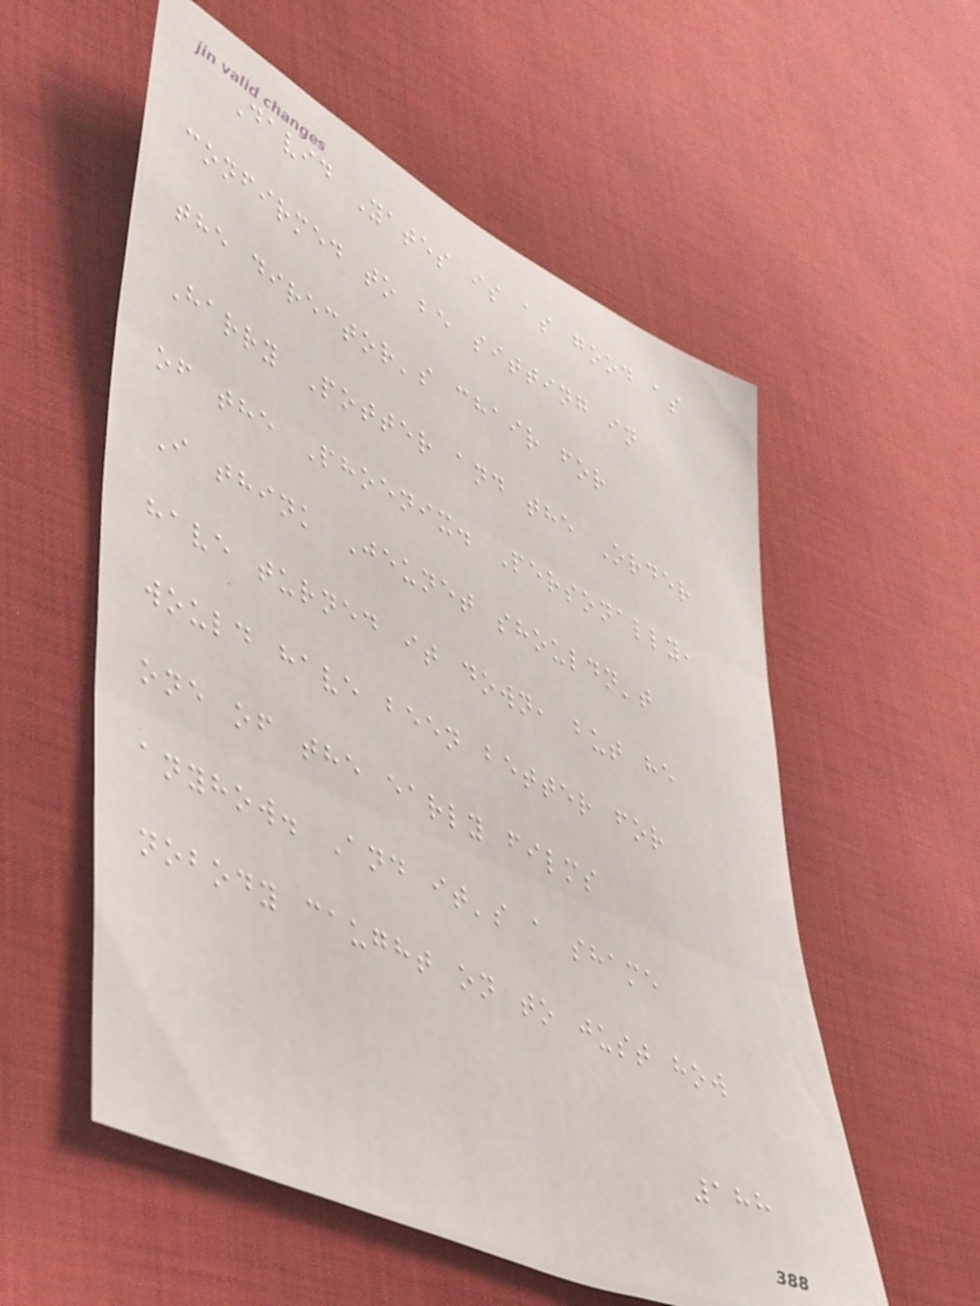David Yates is as good as
confirmed to be sitting in
the director's chair for
Harry Potter and the Order
of the Phoenix. Personally,
I think Jeunet shouldn't
have turned it down, but he
would have been better for
one of the early films
anyhow. And it's a shame
nobody caught on to just how
188
